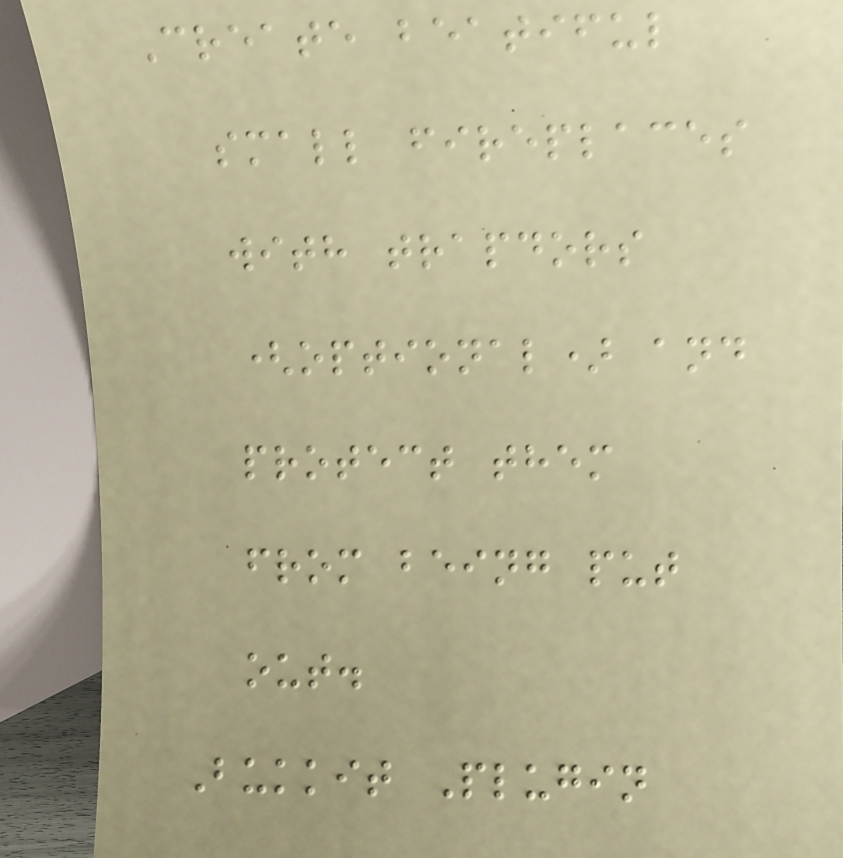Create beatiful
small fireplaces
with trapdors
(optional) and
protect them
from being put
out.
Bukkit Plugin
